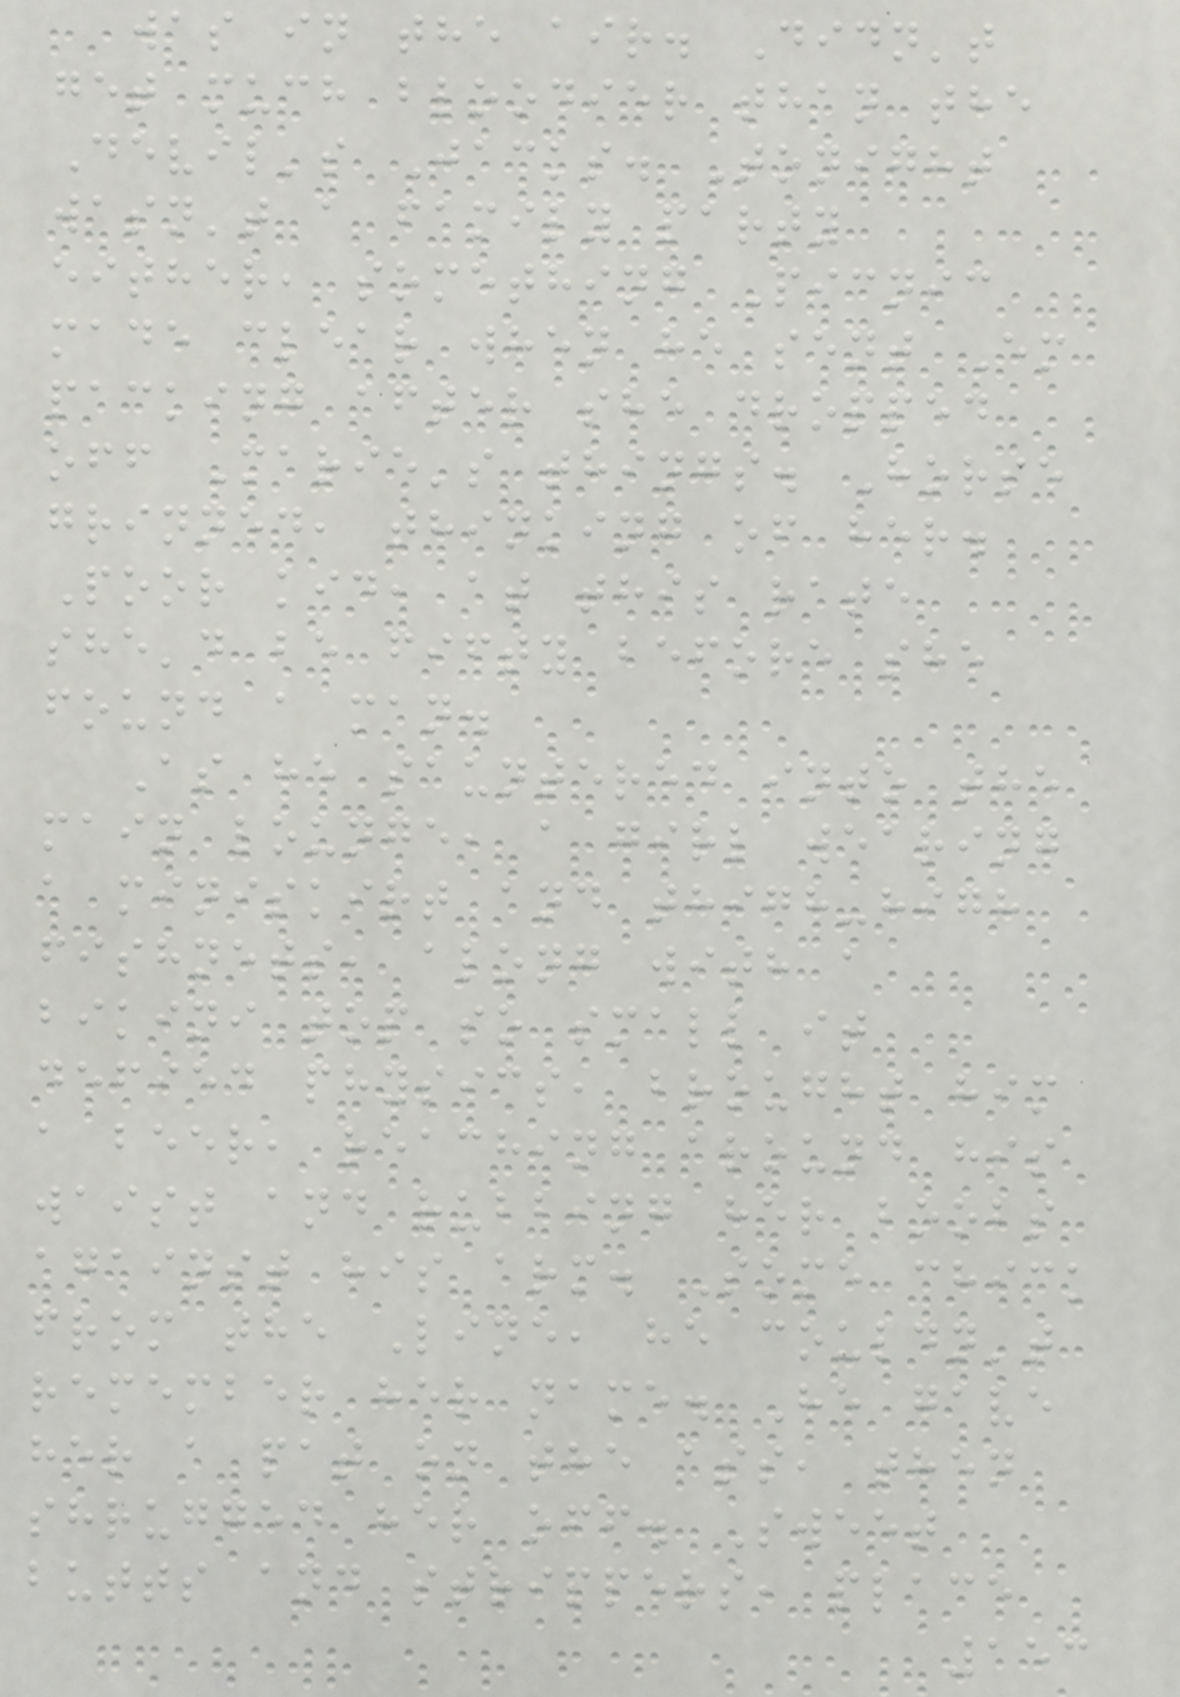was in the air. Didn't
get much bloodier than the
Devil's Jacks. Tonight
wasn't a family party
either, something Picnic
made clear when he sent Em
packing after she dropped
off Marie's things. Horse
grinned, thinking of her.
Poor kid, at this rate
she'd be fifty before she
found a man.
As he sauntered into the
main lounge, a girl wearing
a miniskirt and thigh-high
fishnets, along with a
bikini top so small it
defied physics, brought him
a beer, reaching around his
waist and rubbing her boobs
against his arm. Some chick
from the Line, he couldn't
remember her name. He gave
her a pat on the ass, then
shrugged her off. Sweet
butts and strippers, place
153
